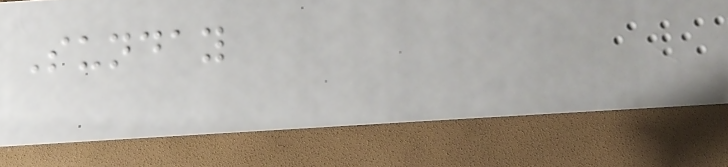Sunday
